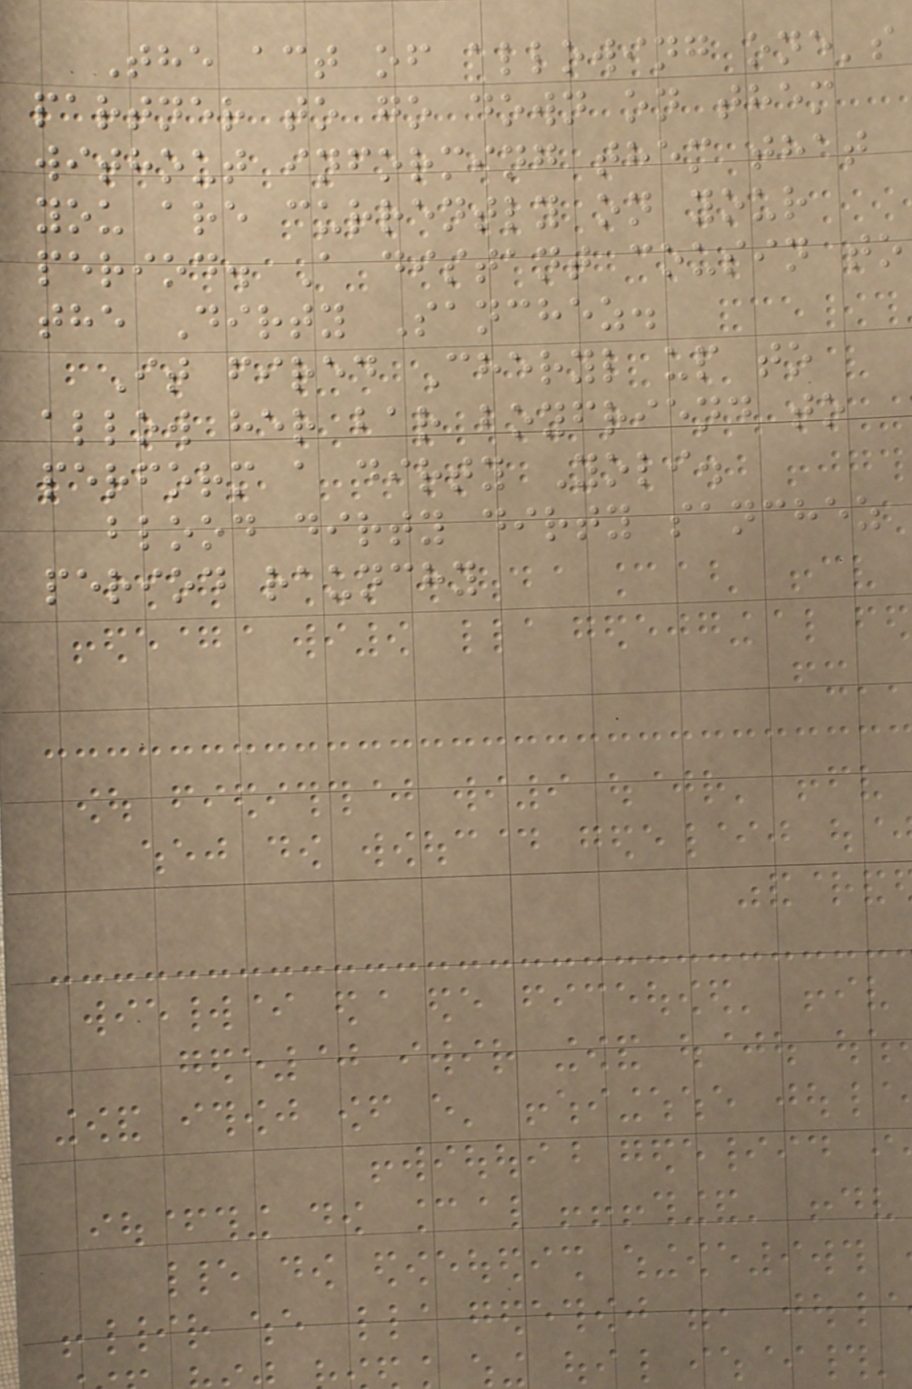The act of allowing one's
partner to go down on them
without informing them that
you are currently on your
period. A distant cousin to
the Dirty Sanchez.
It fired Cheryl up to
allow her bar boyfriend to
perform a dirty Yoli.
blood dirty dirty sanchez
period raunchy
